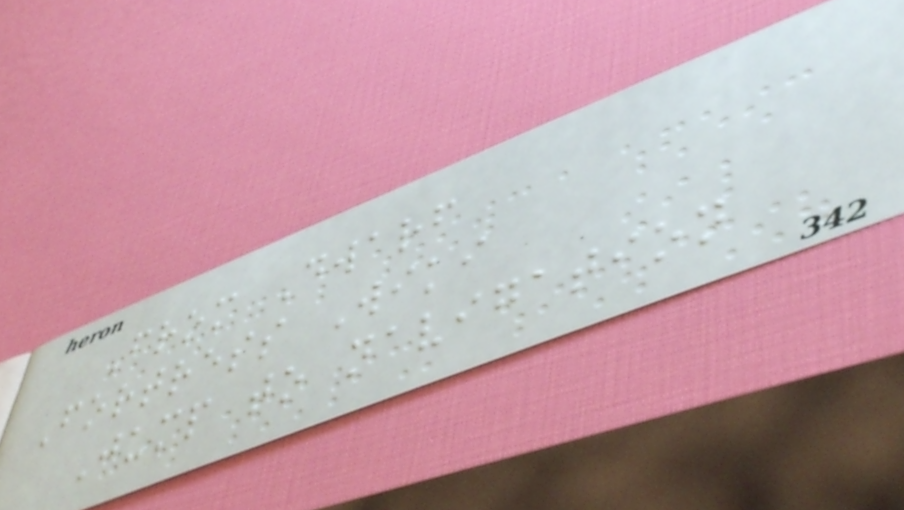From Dwarf
Fortress Wiki
Jump to navigation
